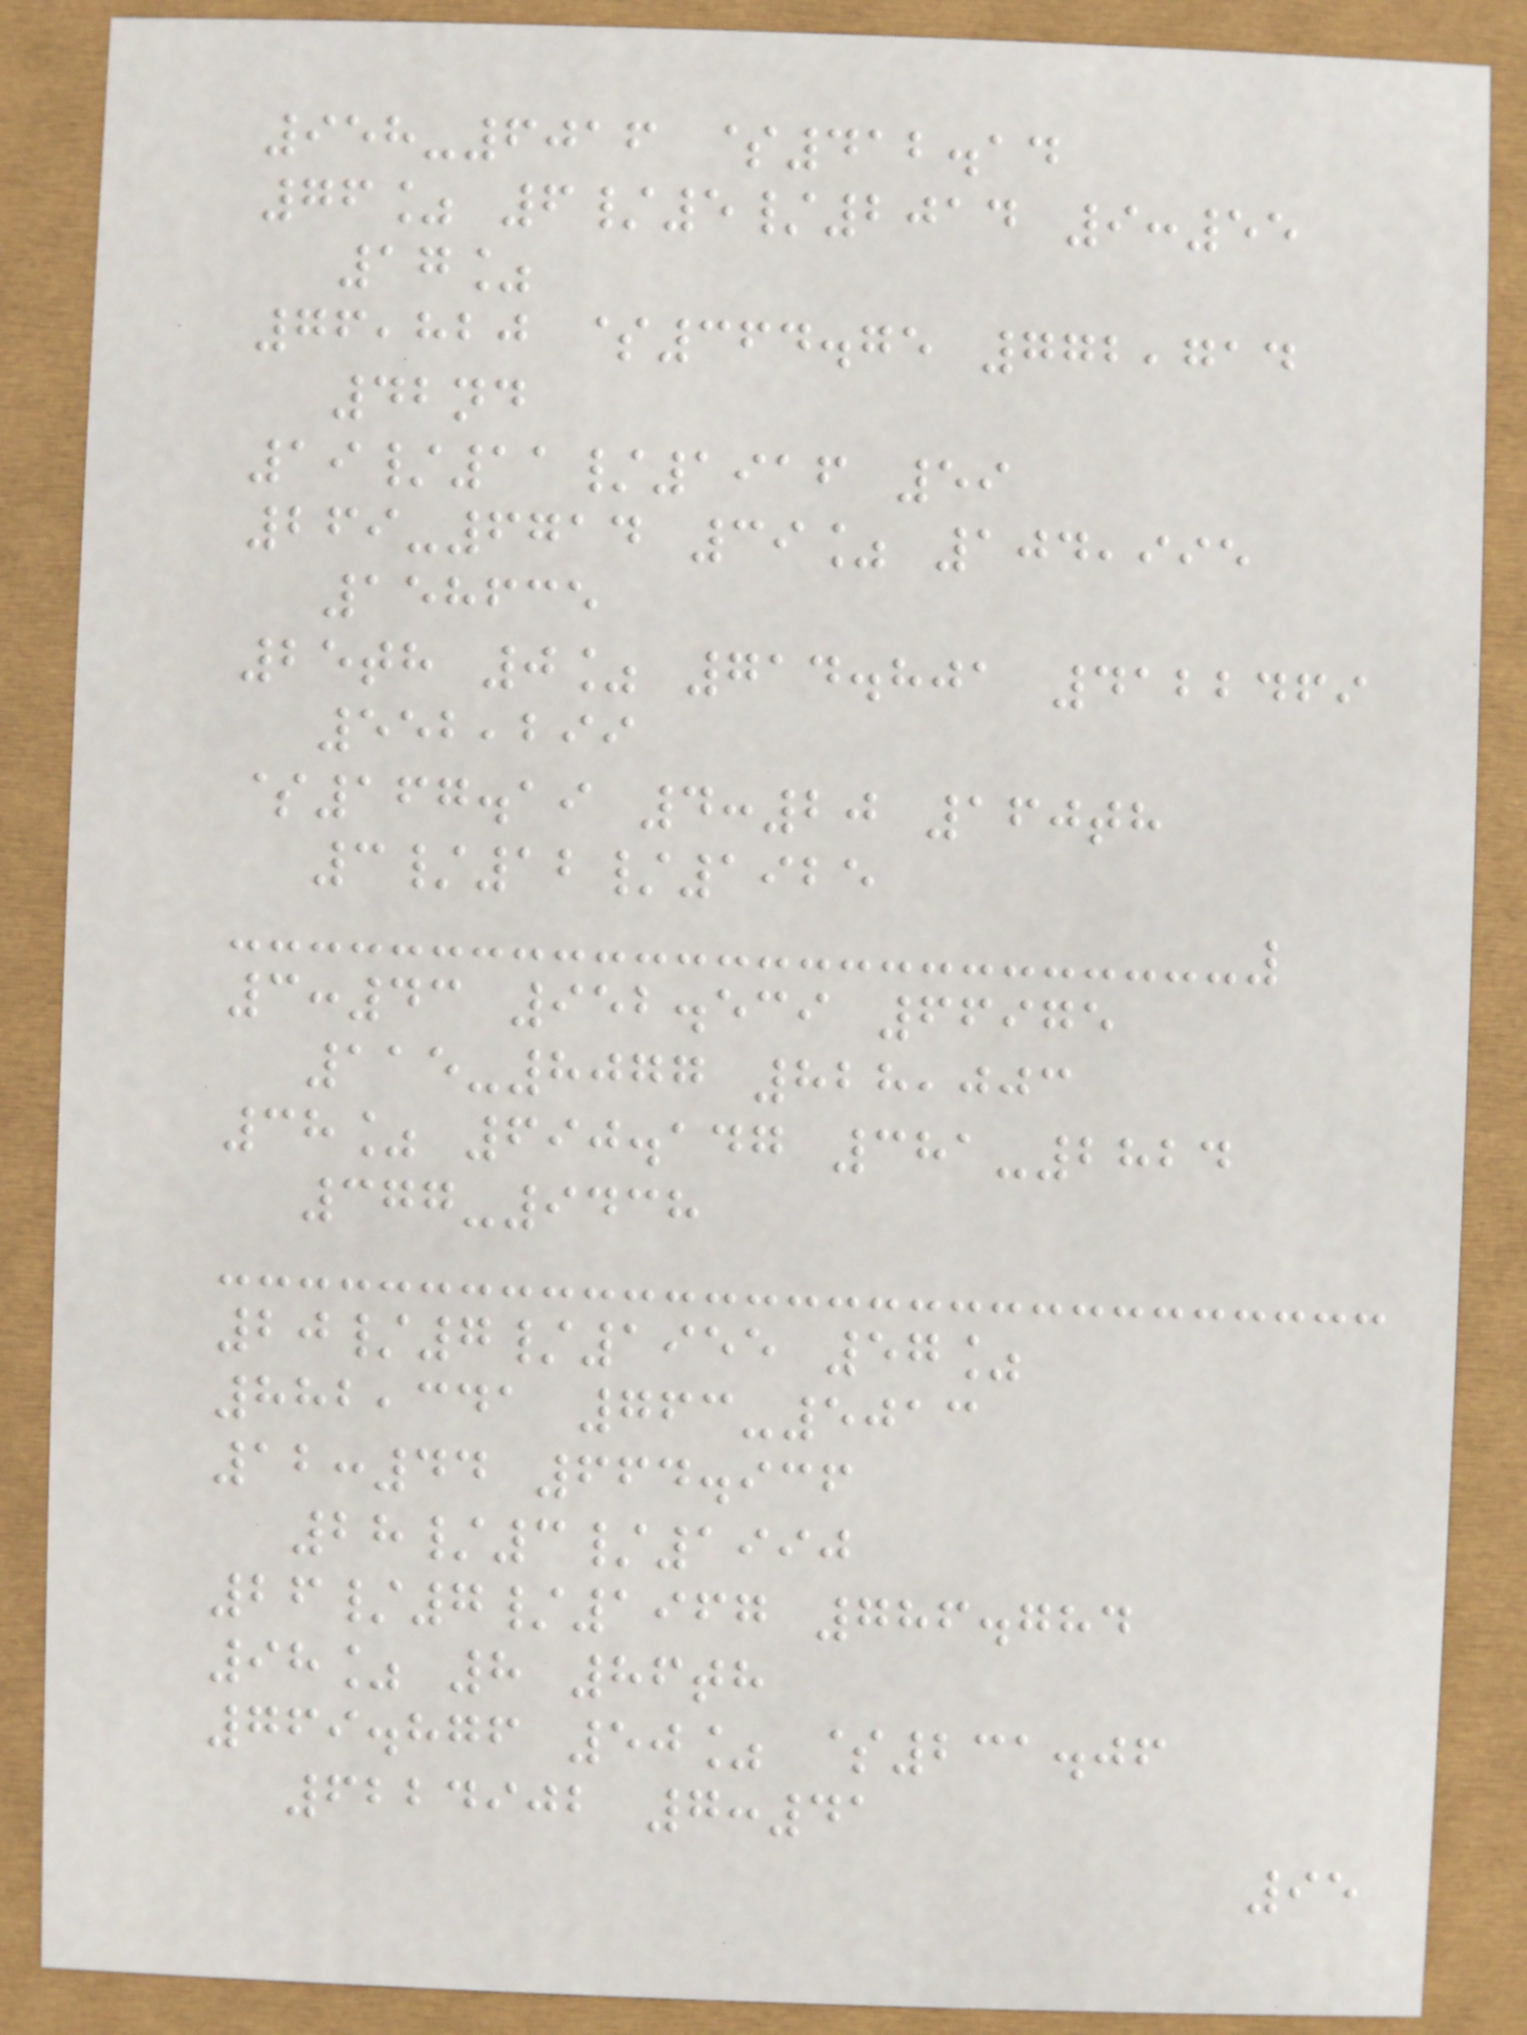958-6016 $412.14
76% 6/5/2014 9:55
17%
76,820 $364.75 772,714
42nd
19/11/1916 59
269-6714 39% 104,995
158635
25th 0% 714.801 4122469
552,299
$167.19 4:20 160th
3/12/1925
3:43 952.539 66975
115-8077 828,003
38% 690.147 381-2824
377-9438
20/7/1955 57%
882,341 763-5013
12:44 664.936
28/3/1990
26/7/1967 786.784
98% 8 86th
769.876 50% $231.06
6224902 7:41
95
